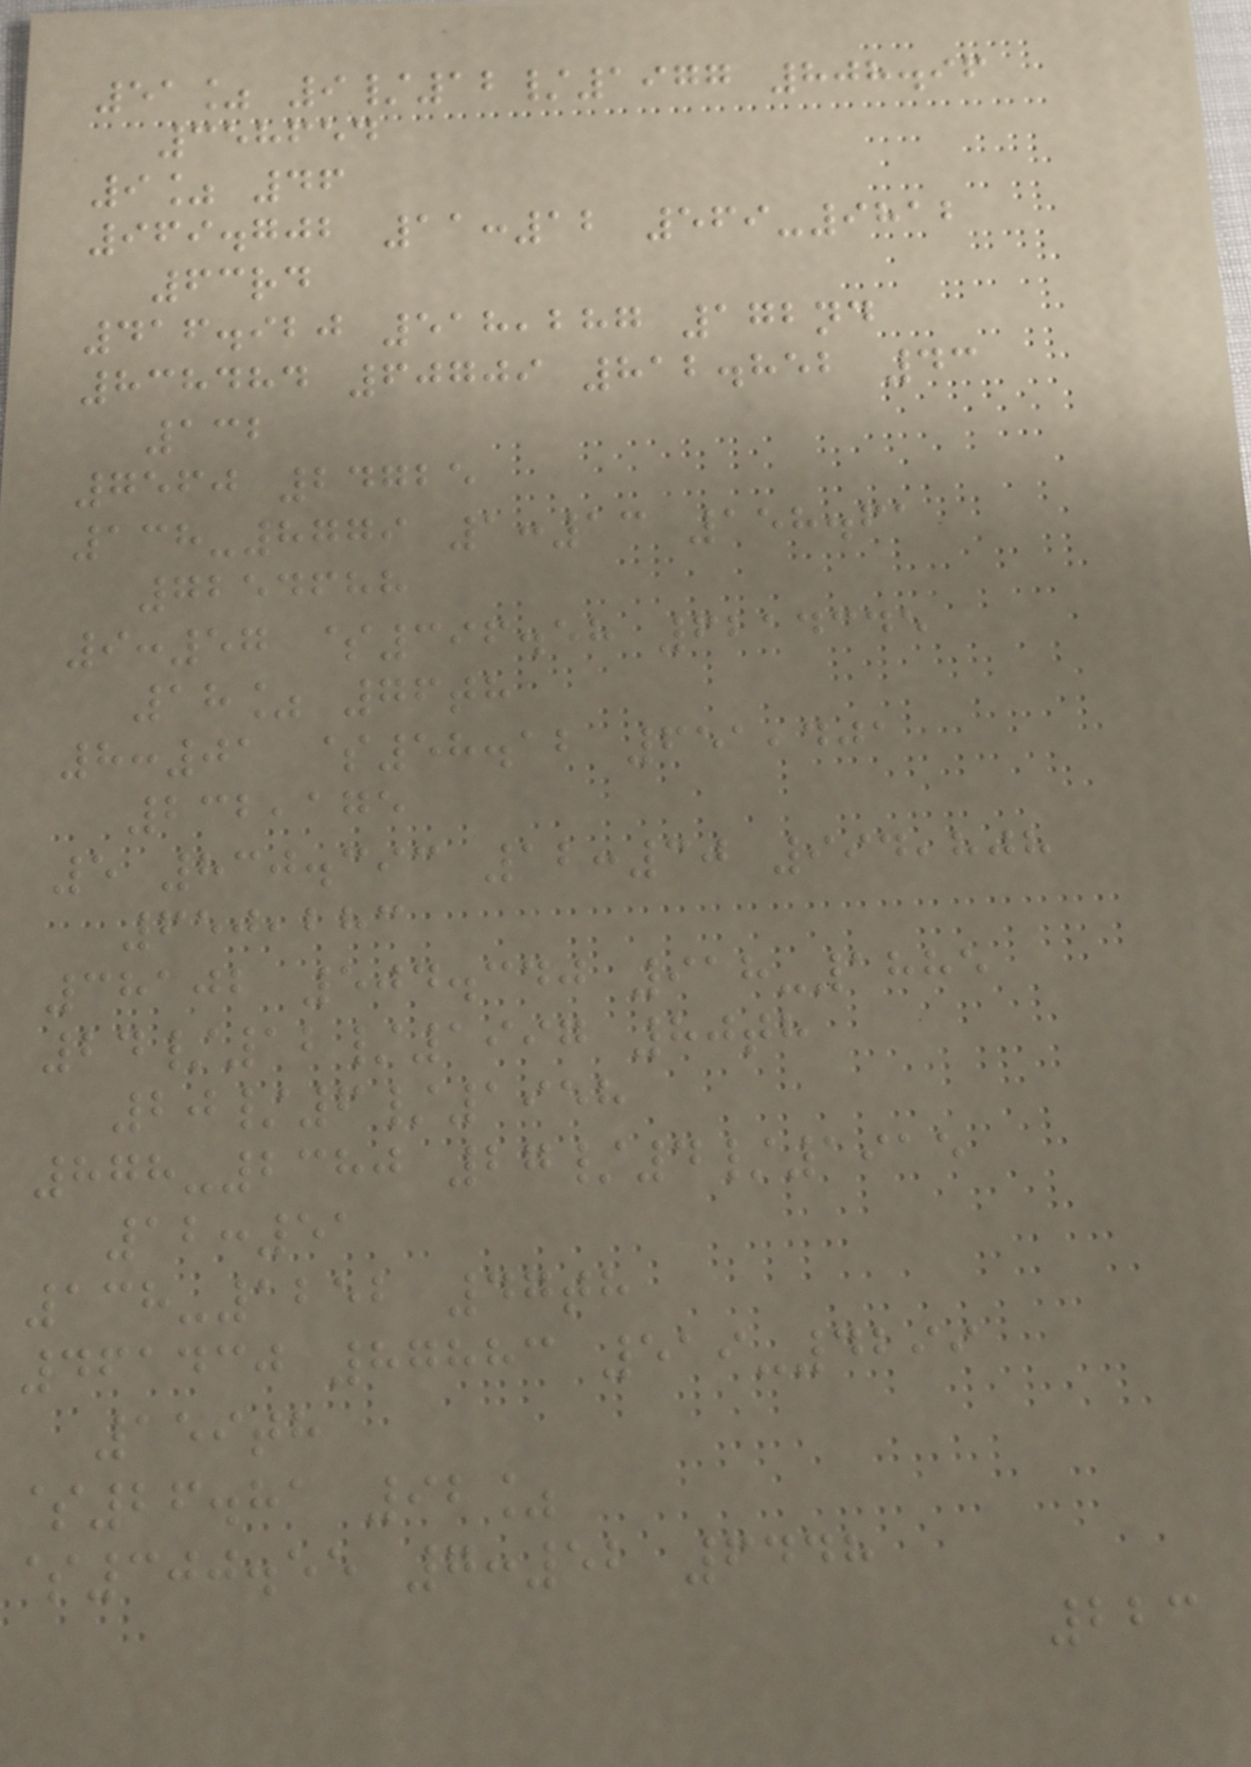51% 9/12/1977 808.96
358654
9% 46
969.702 11:12 569-9812
63rd
416.920 518,287 172nd
838484 60709 812.852 43
132
7560 24725
138-8779 1:13 158.61
7254688
9:57 $396.58 6214345
18% 76th
8:01 $58.12 651,401
232,175
5 830.393 12:30 994,808
650,283
38102 504.340 918-1885
24/12/1997 80th
20/6/1958
878-2380 27/4/1915
12:51
138-1252 47th
461430 87883 519-4299
159th
$26.81 92%
$300.55 7:52 6448
223
